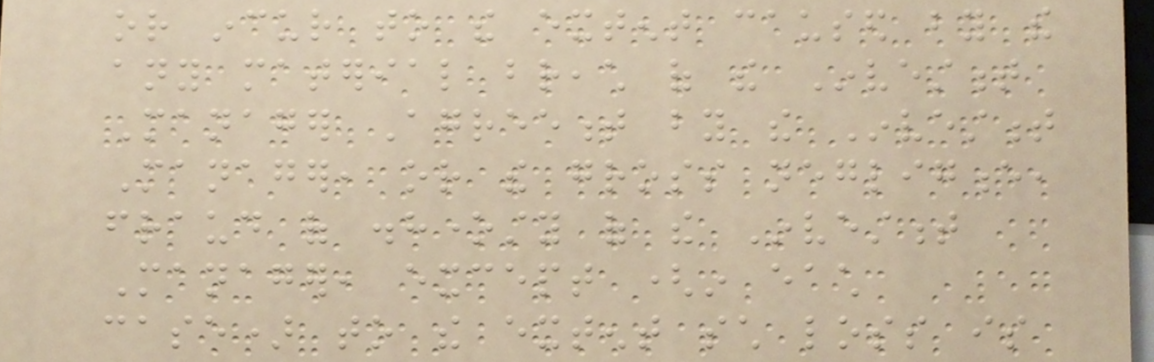or incur to the extent caused by the
any material breach of the Investment
Manager Agreement by the Investment
Manager, or the gross negligence,
fraud of dishonesty of the Investment
Manager, except (in each
case) to the extent such loss is
